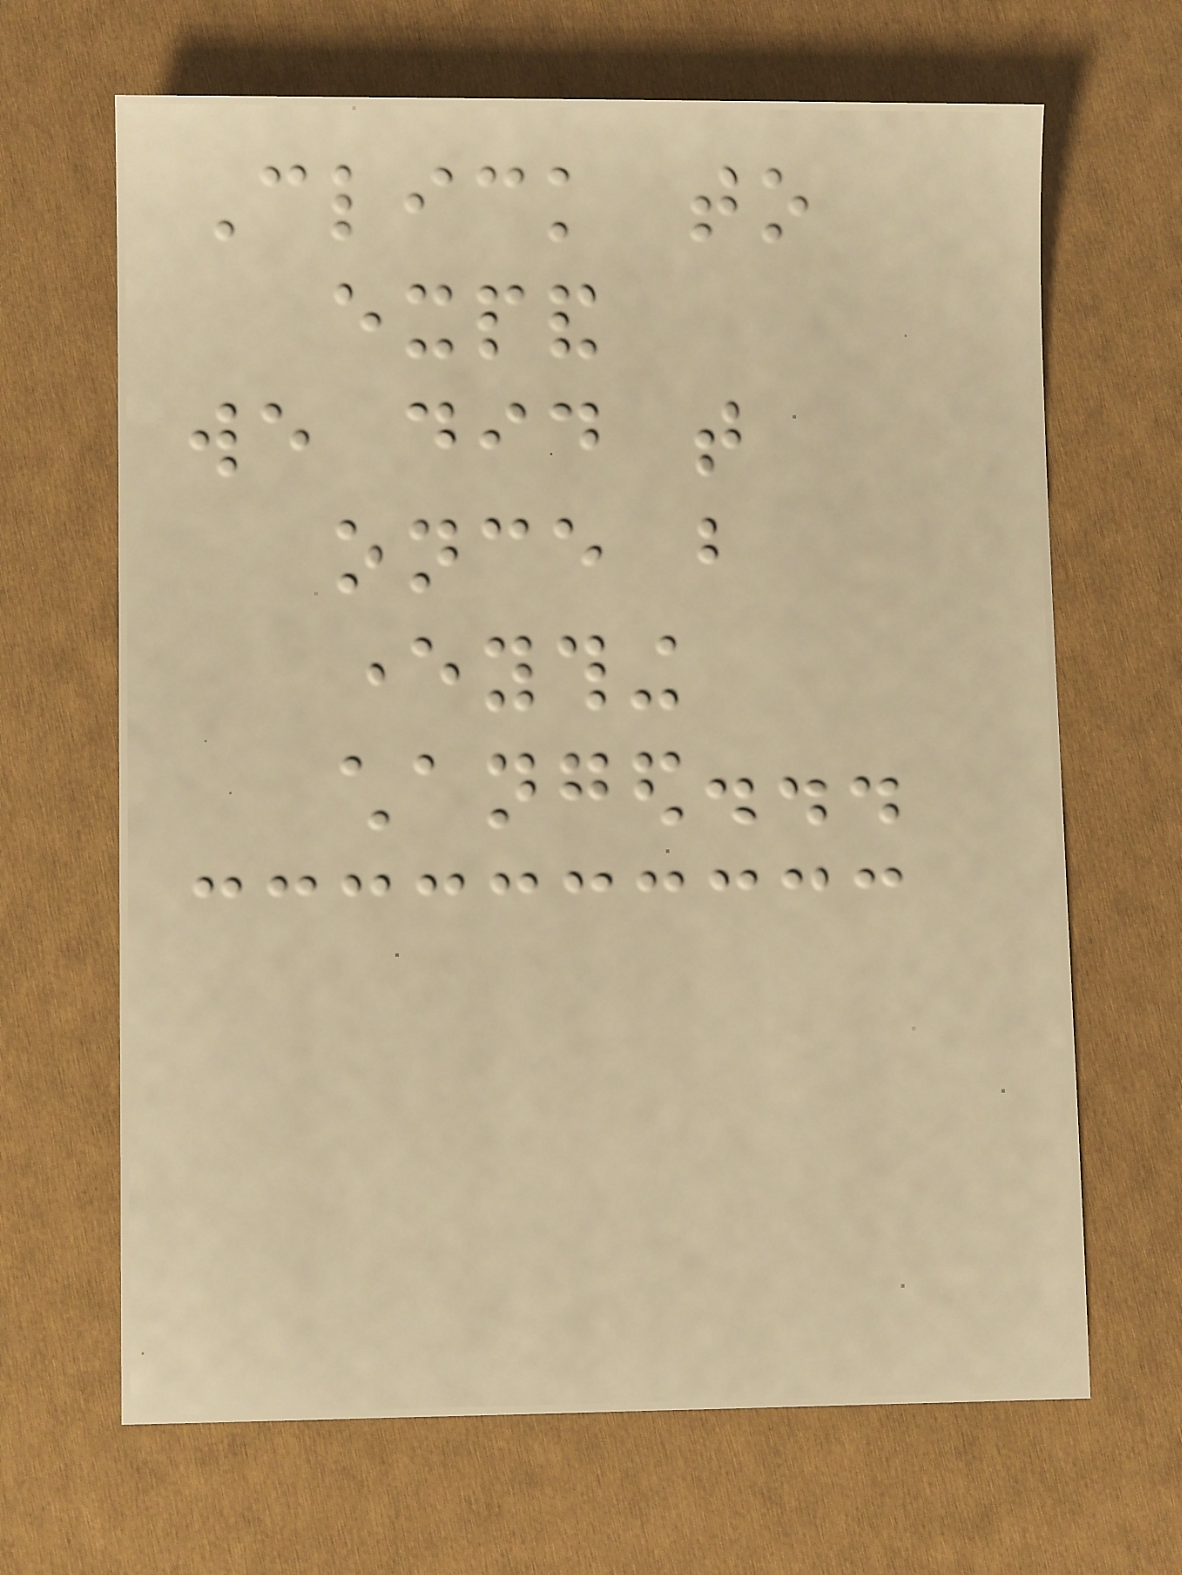Click to
expand
we did that
once but
everything
changed...
